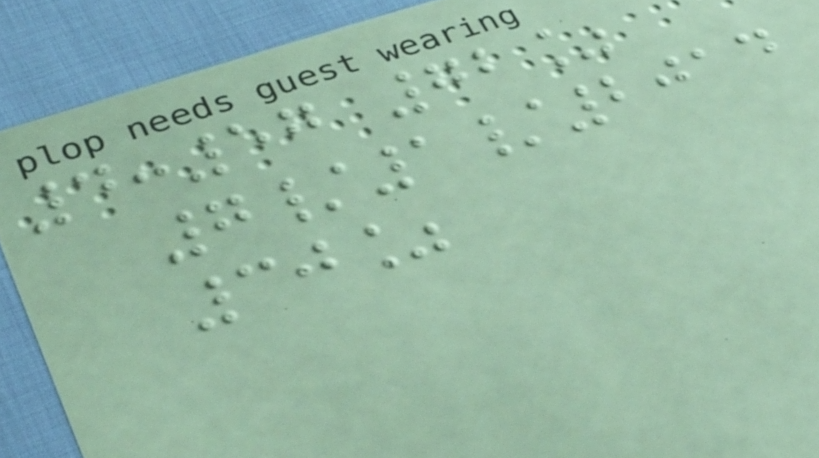4:57 72%
7/1/2014
30%
